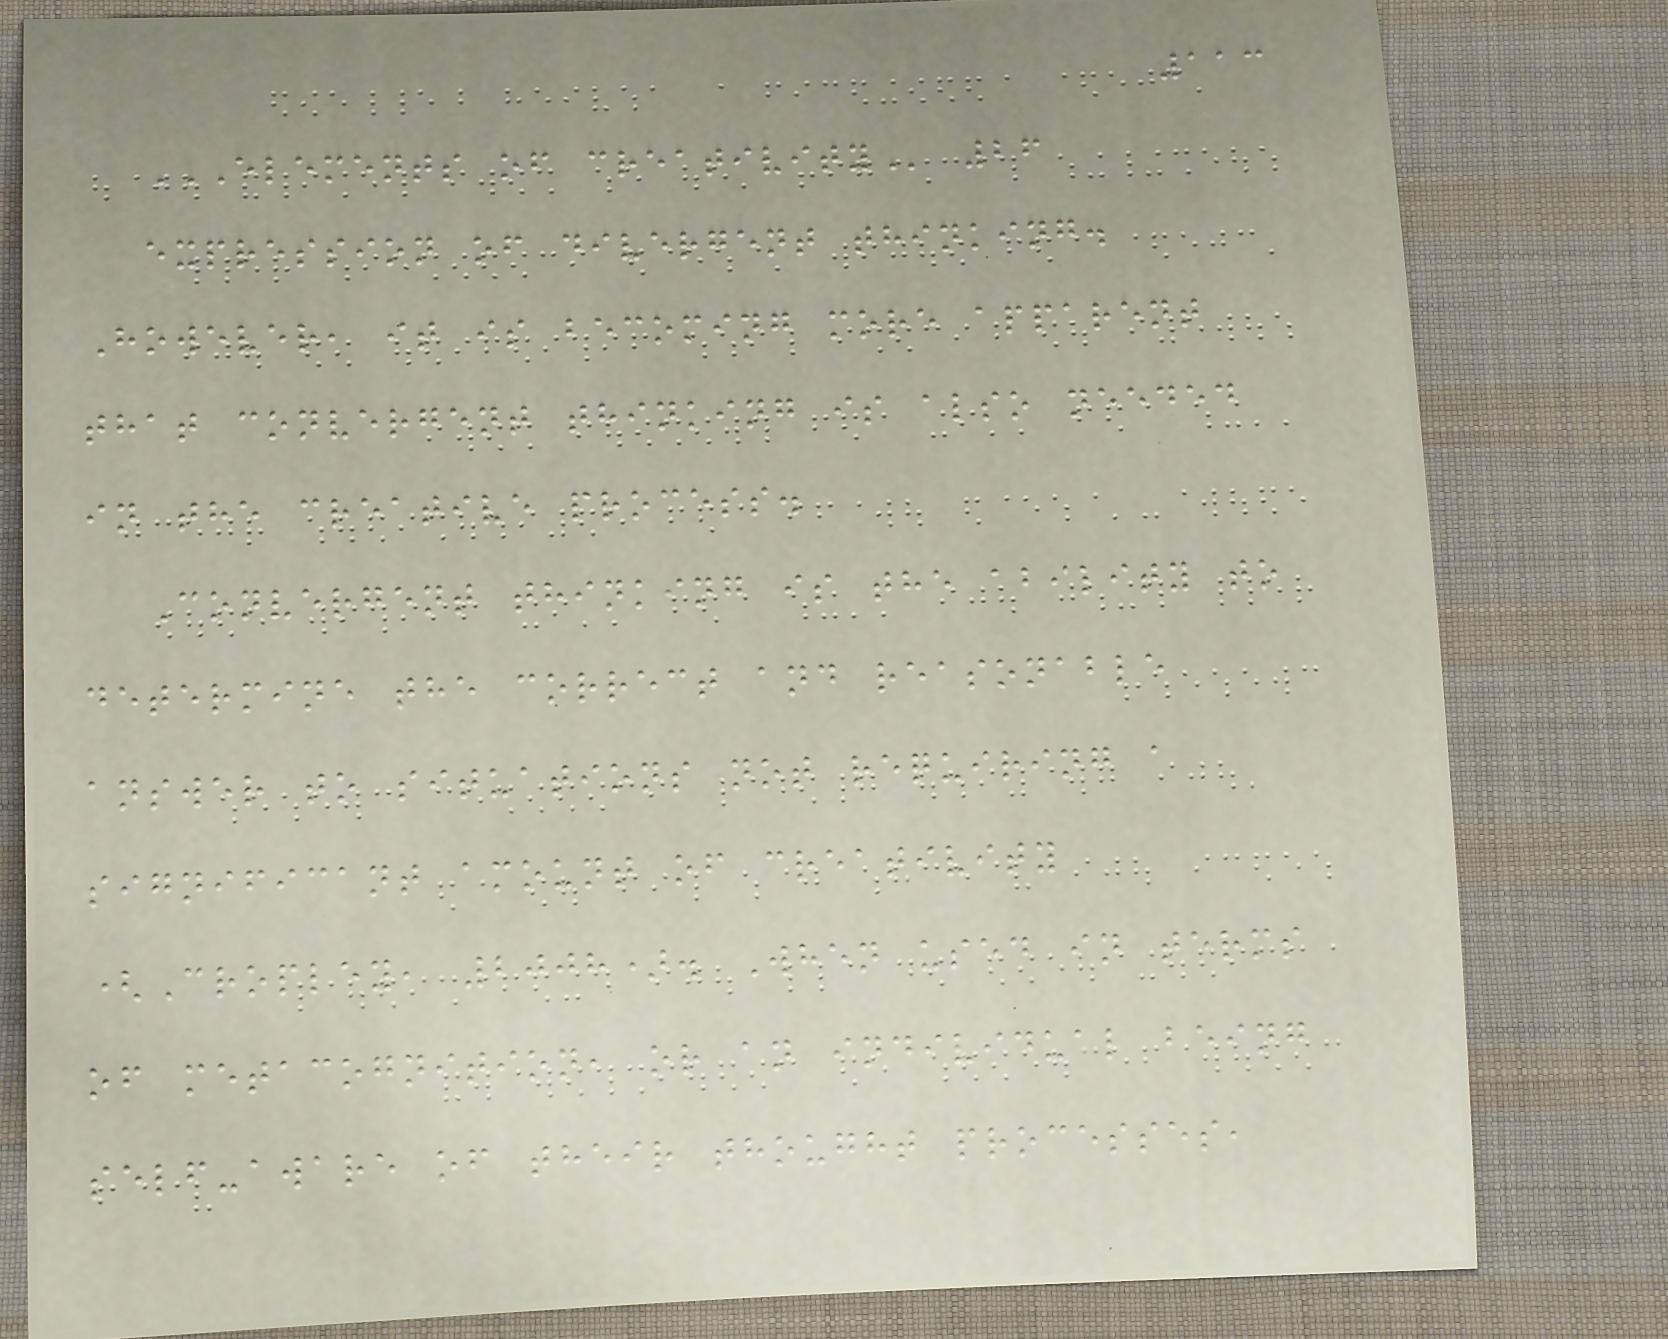113
ELEMENTS OF CREATIVITY 26
expression of divergent thinking.
However, it is becoming more apparent
that convergent thinking is also needed
in the creative process.
Convergent thinking is the ability to
determine the correct and reasonable
answer to situations not requiring a
significant amount of creativity
(Cropley, 2008). When used in terms
of metacognition, or an individual being
self-aware of their thought processes,
